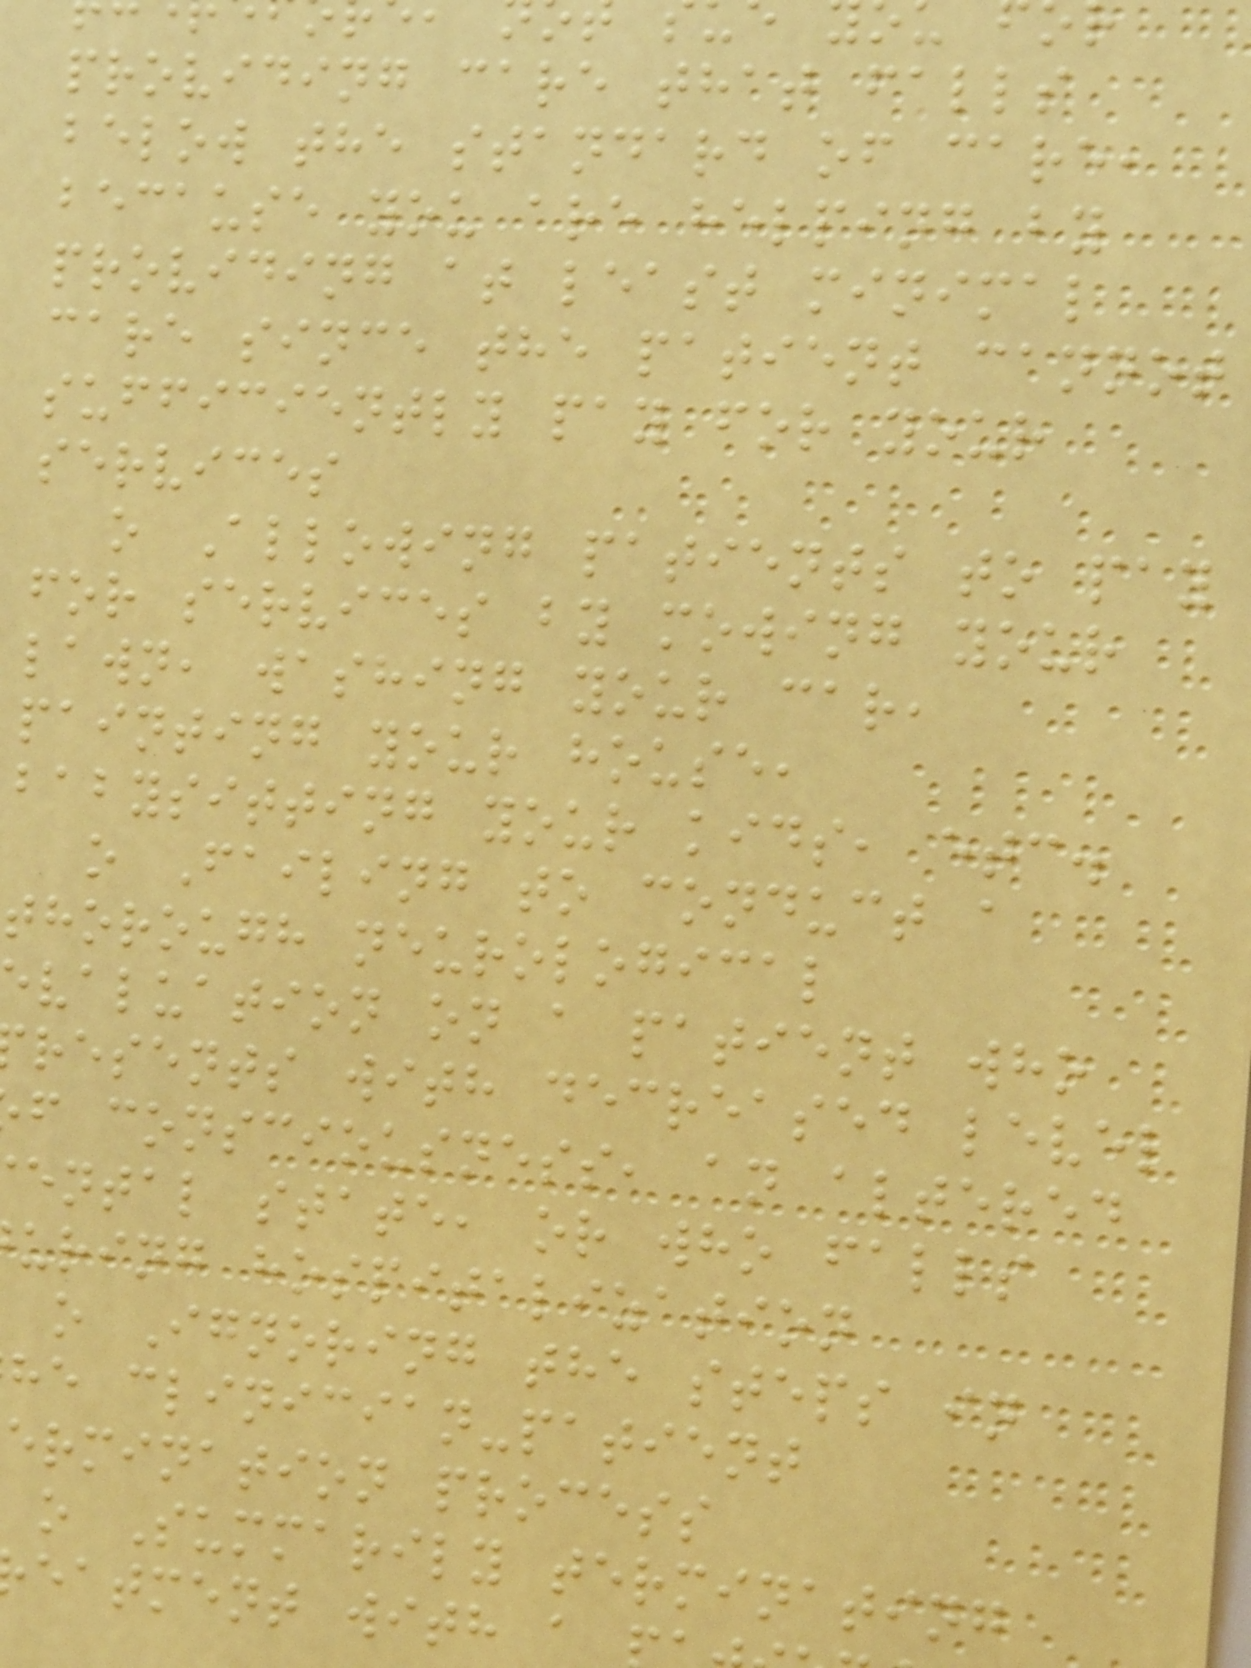providing care that falls
below the standard of care,
because you are helping by
providing at least minimal
care since the patient cannot
sufficiently pay for your
services
o Allowing patients to pay
for services by mowing your
lawn, washing your car,
painting your house,
babysitting your kids, etc.
o Failing to conduct a
thorough neurological
valuation on a patient who
resents with decreased level
f consciousness, an altered
ental state, or who falls
uring hospitalization
o Ignoring the steps in
he clinician-patient
ermination process
o Summarily terminating
eatment with a
